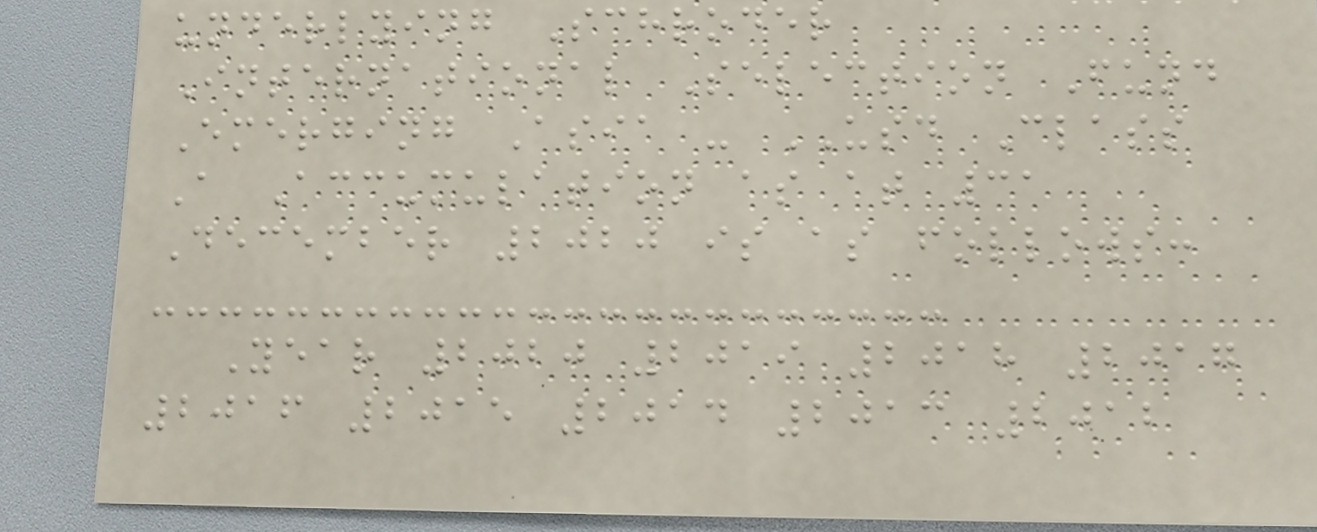underlying Schroder
International Selection Fund
Emerging Asia - USD Class
A Accumulation as at 31
December 2020 is as follows:
Year 2020 2019 2018 2017
2016 2015 2014 2013 2012
